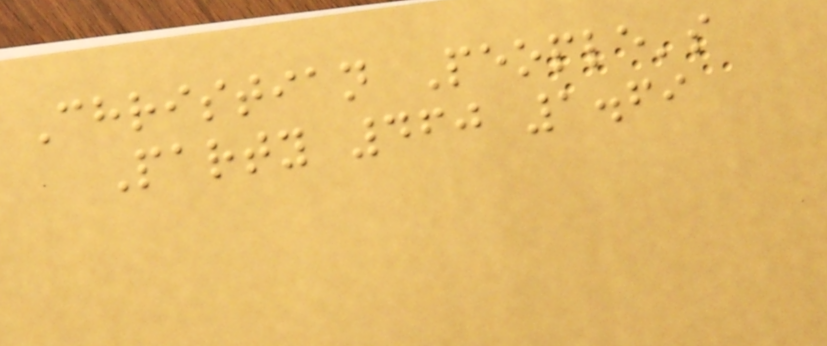Christian People's
Party 460 1.69
